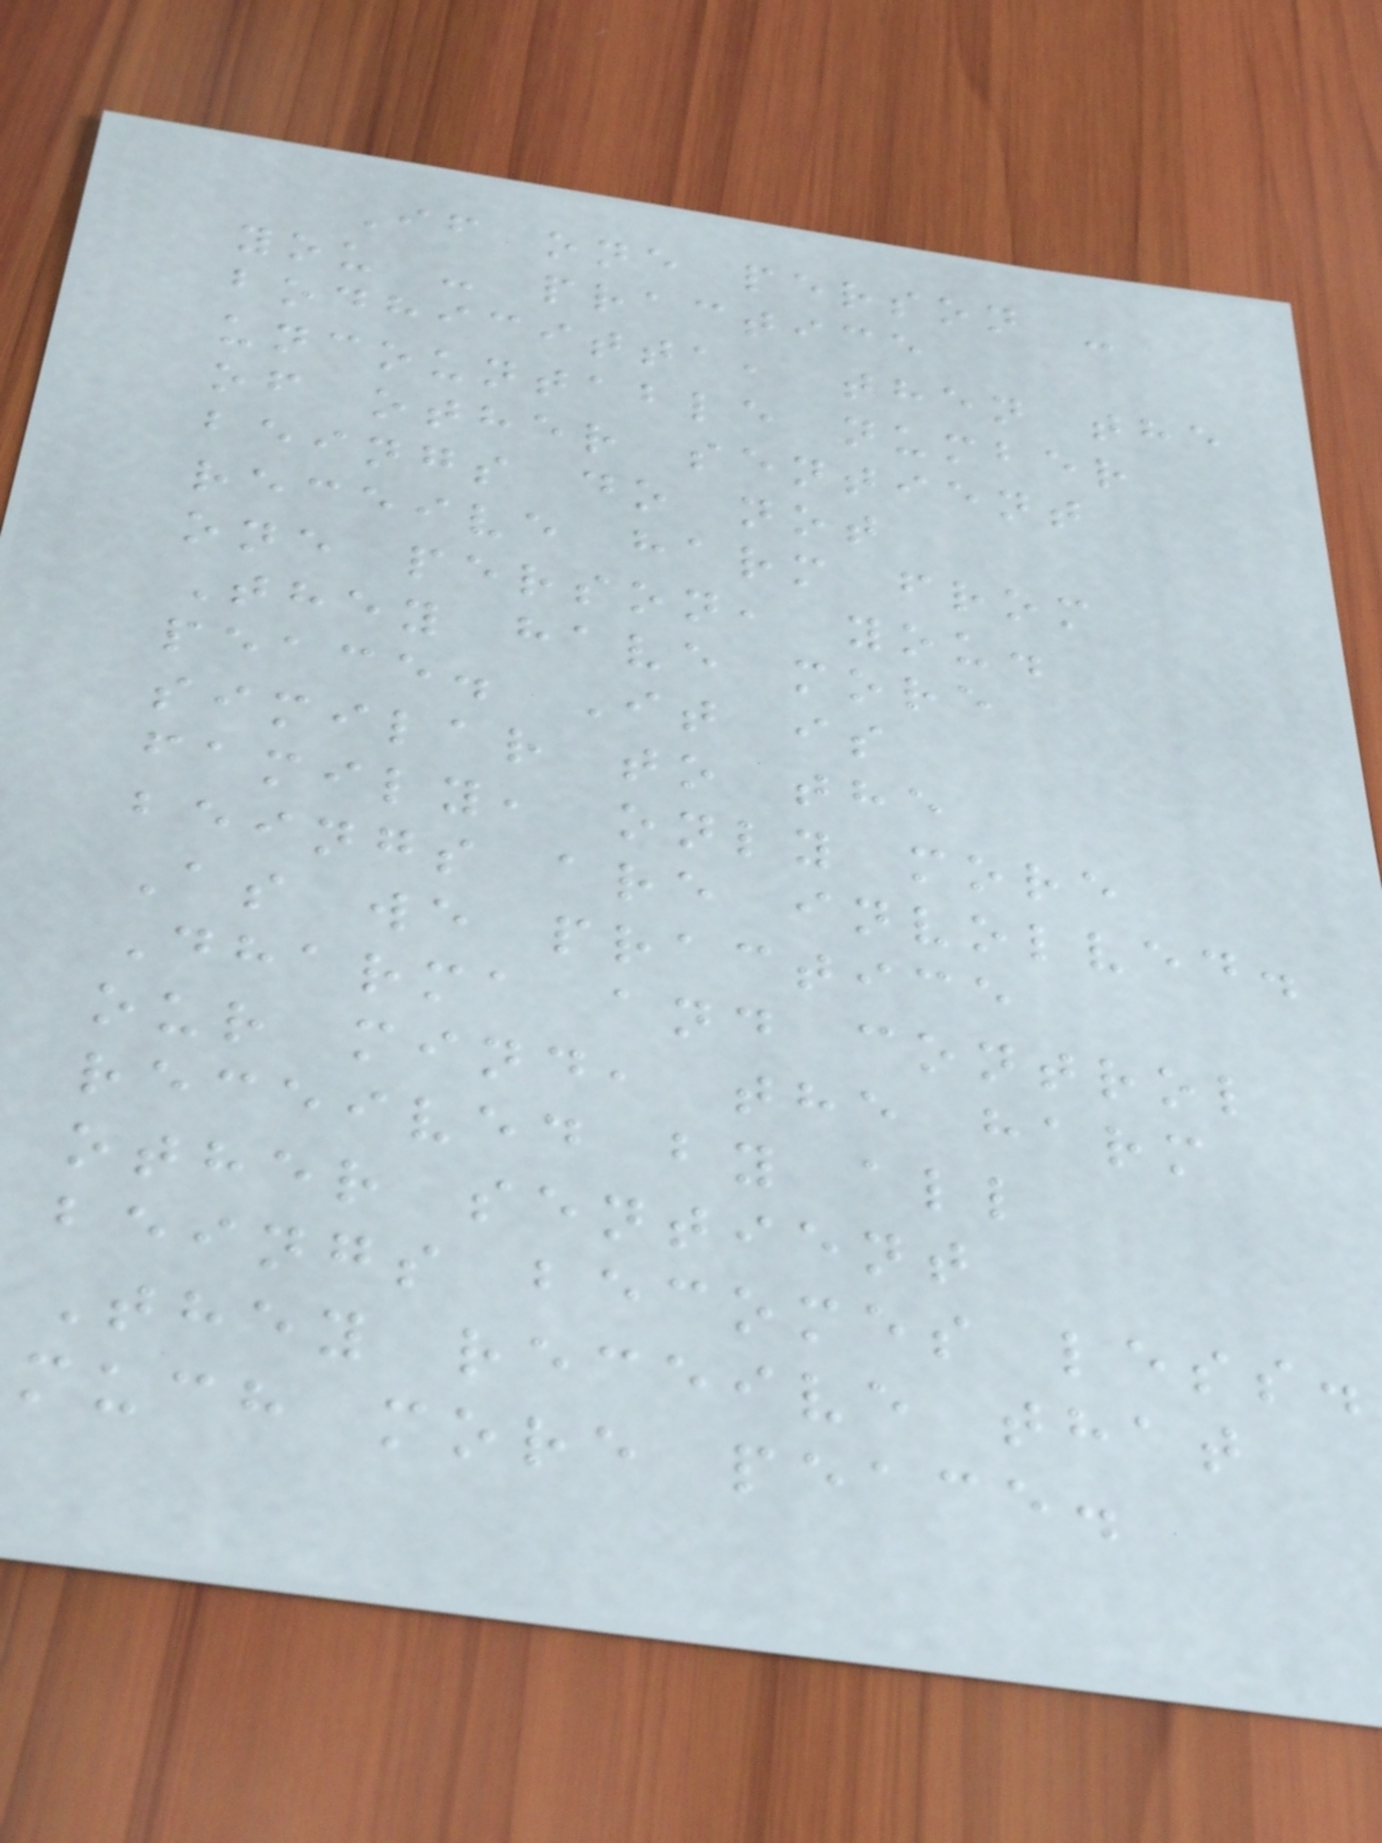If one person -
you - practice
bodhicitta, then the
uncountable number
of other sentient
beings do not
receive harm from
one person, you.
They have more
peace. It is
similar to the
family, only more
beings are involved.
As we practice
Dharma and control
our mind, the harm
received by all
other sentient
beings becomes less.
They receive that
much more peace.
